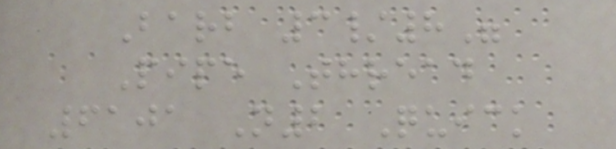Barb 3/8"
Pipe Thread
6101 N2 Quick
